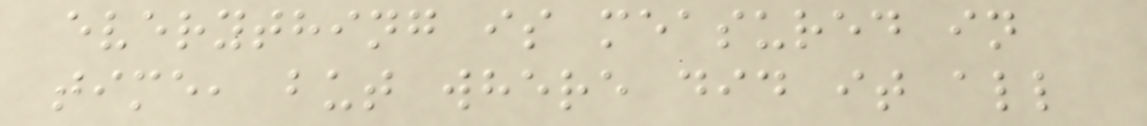everything is measured in
time, but where did it all
